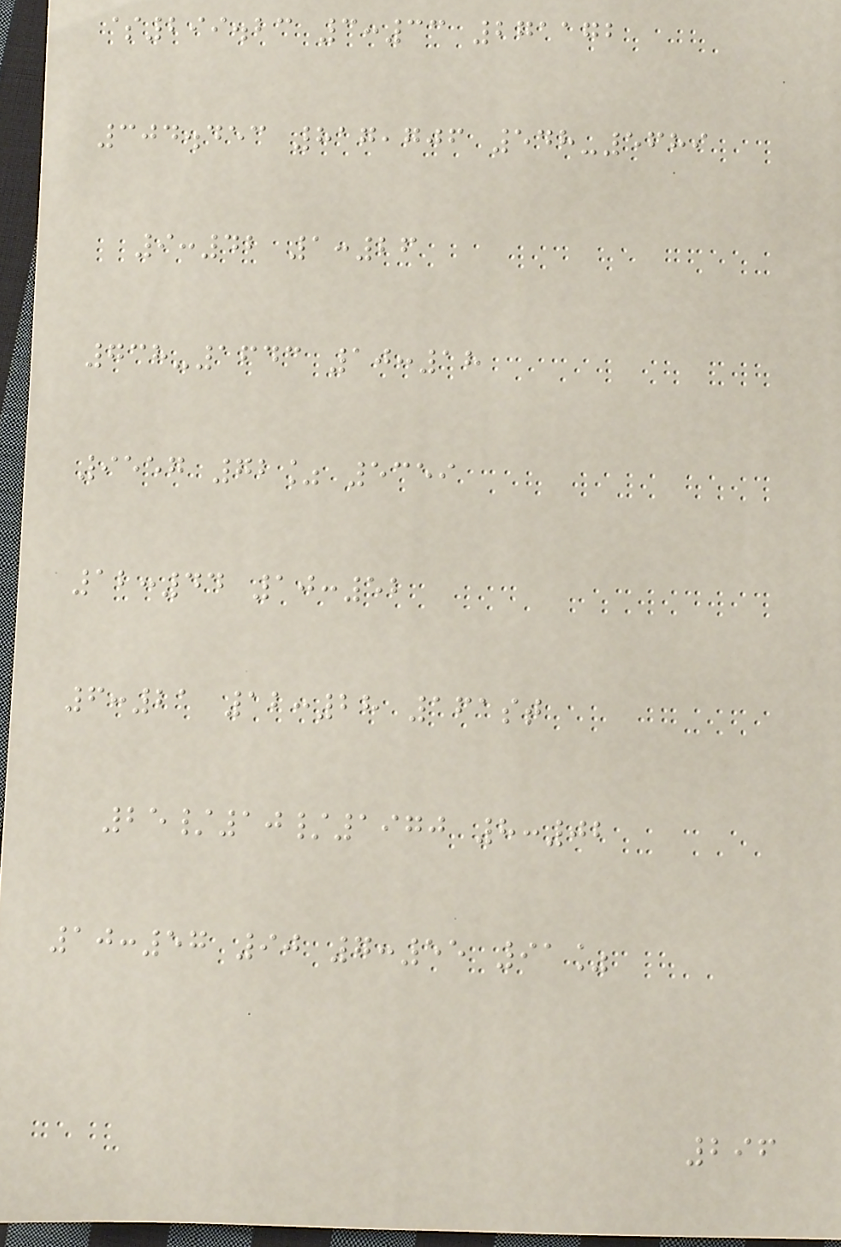$299.23 3:33 271172
304.453 817,706 548-5689
9:42 1:26
738-1643 10:18
9557 72% 5359
12:44 10:52
6:21 12:28 161st
25/10/1970 8:02
10:57 90 7:55 91%
296
